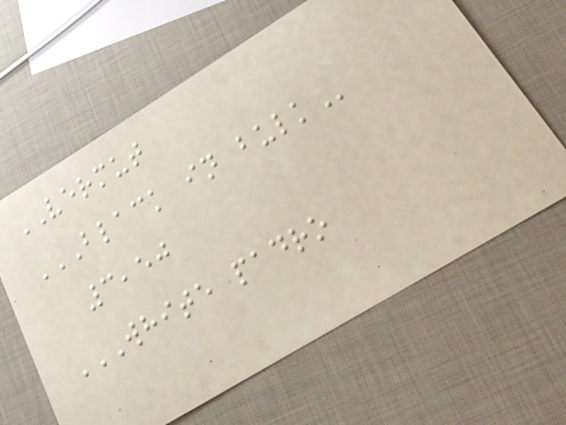VERMUT
BLACK IN BULK
3,50
WHITE PADRO
